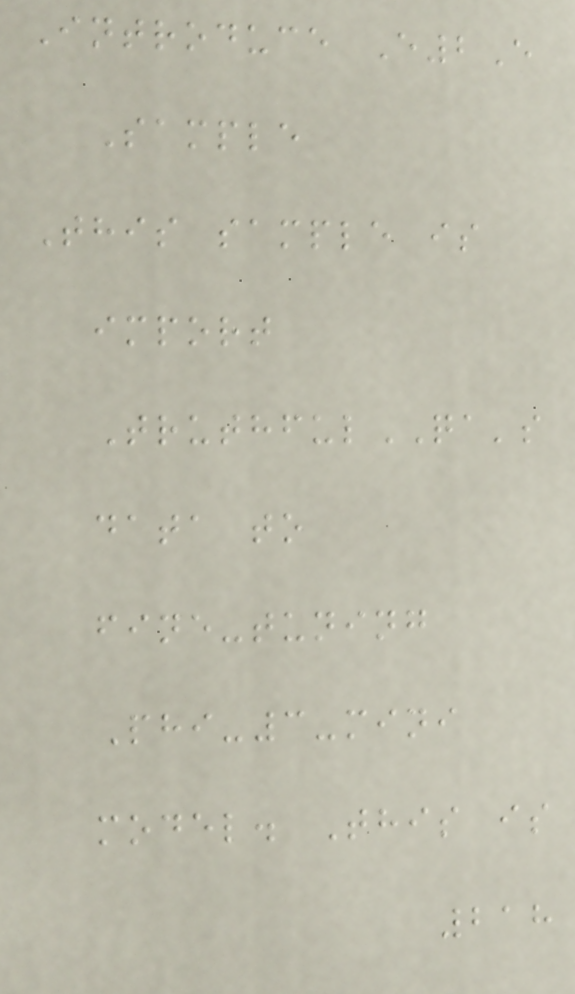Introduce E2E
Sample
This sample is
import
TruthfulQA's
data to
fine-tuning
Phi-3-mini
model. This is
218
